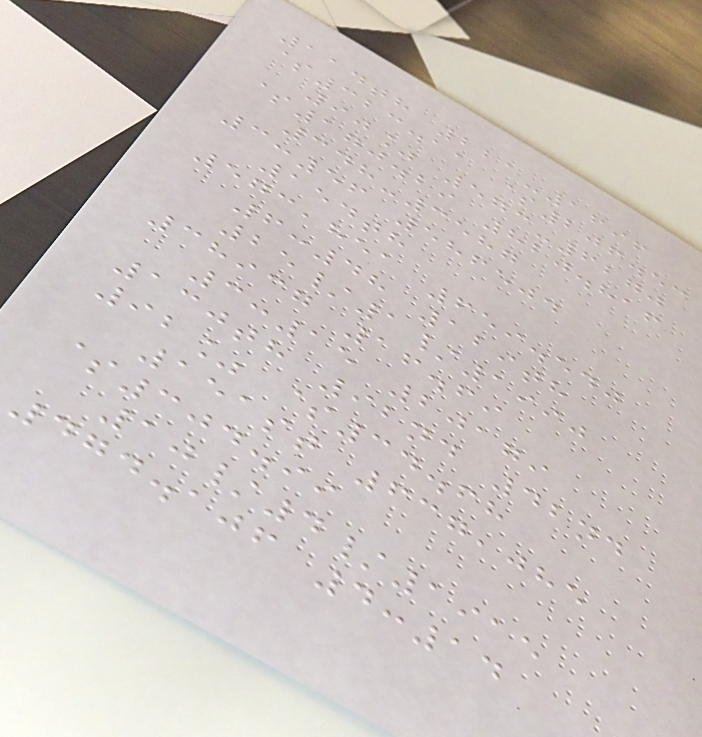114th 221-1696
$323.11 $206.53
90% 573-6270
$170.29 820.816
348-3587
3:56 586504
154th
573,851 659.540
6:48 129th
25/1/1990
38937 16.69
3:15 20179
130th 92nd 42nd
92% $34.68
151st 637,085
$304.99
10/4/1915
474.106 4:14
